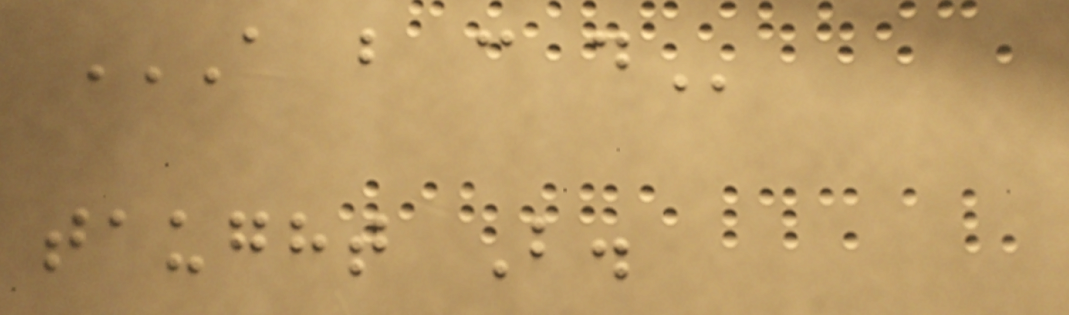A B C D
taught B.
